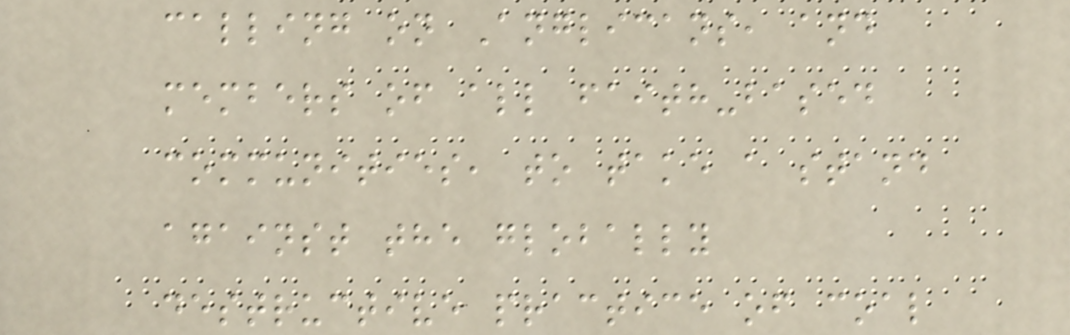calling on Anglicans, and
members of all faith-based
communities, to take a stand
against the globally
destructive practice of coal
